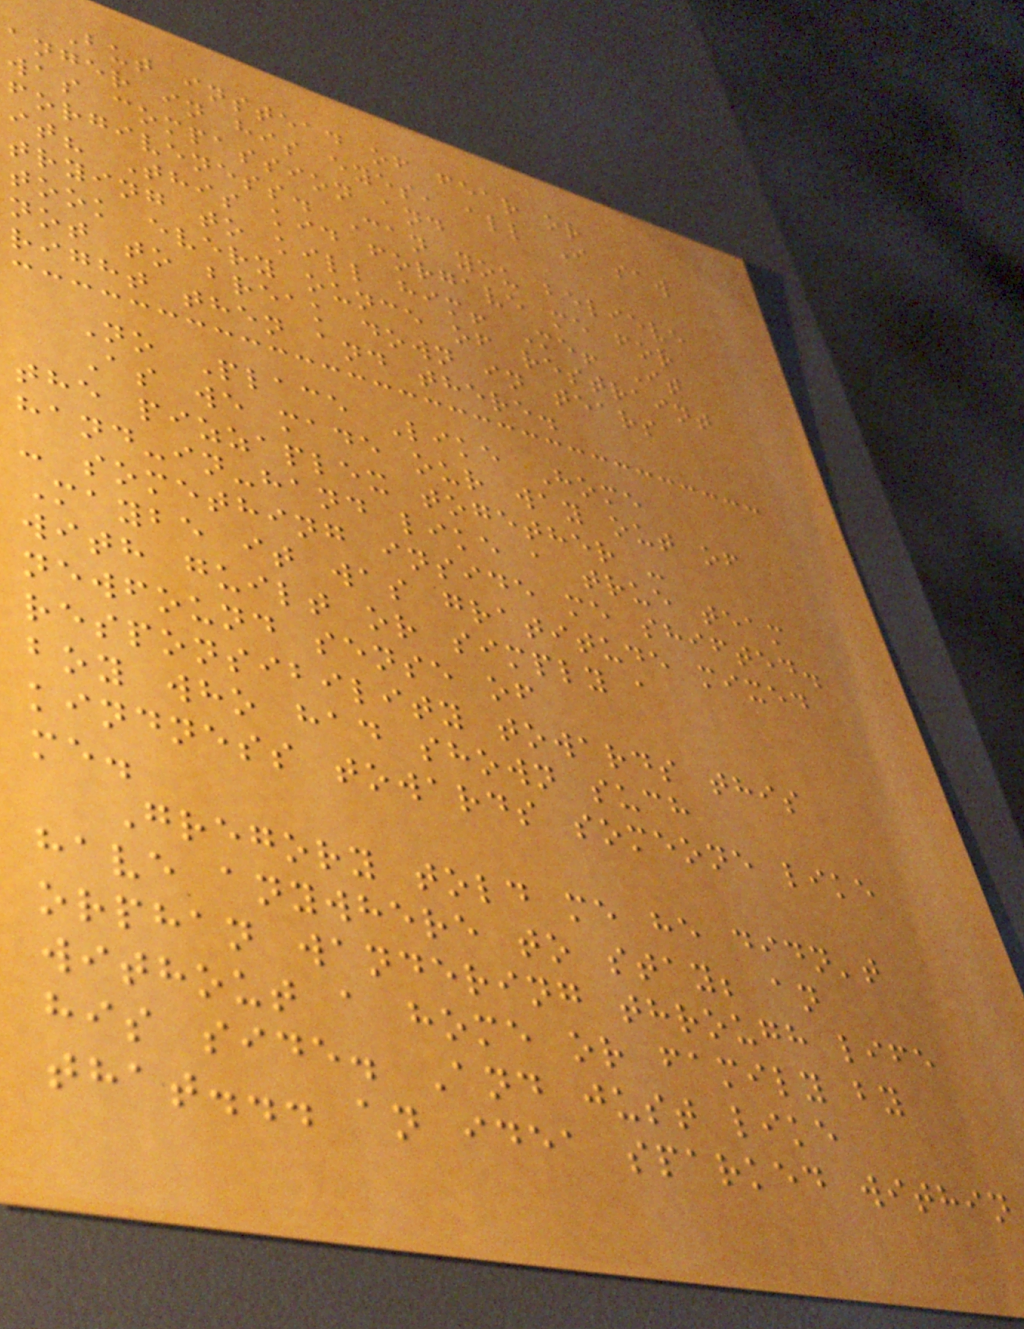But instead of fear or
anger in his eyes, all I saw
was compassion and
forgiveness. Can you believe
it? This kid forgave me for
trying to kill him! Me! It
took every ounce of restraint
not to break down in tears
right then and there.
No Place Like Home
As we made our way out of
the pizzaplex together -
hand-in-hand like a true team
- something inside me shifted.
Maybe it was gratitude mixed
with guilt or simply a
newfound sense of
responsibility towards this
boy who had shown such
kindness towards someone like
me.
Gregory told me he didn't
have anywhere to stay; an
orphan wandering through life
without a home or family by
his side. And just like
that... an idea sparked within
